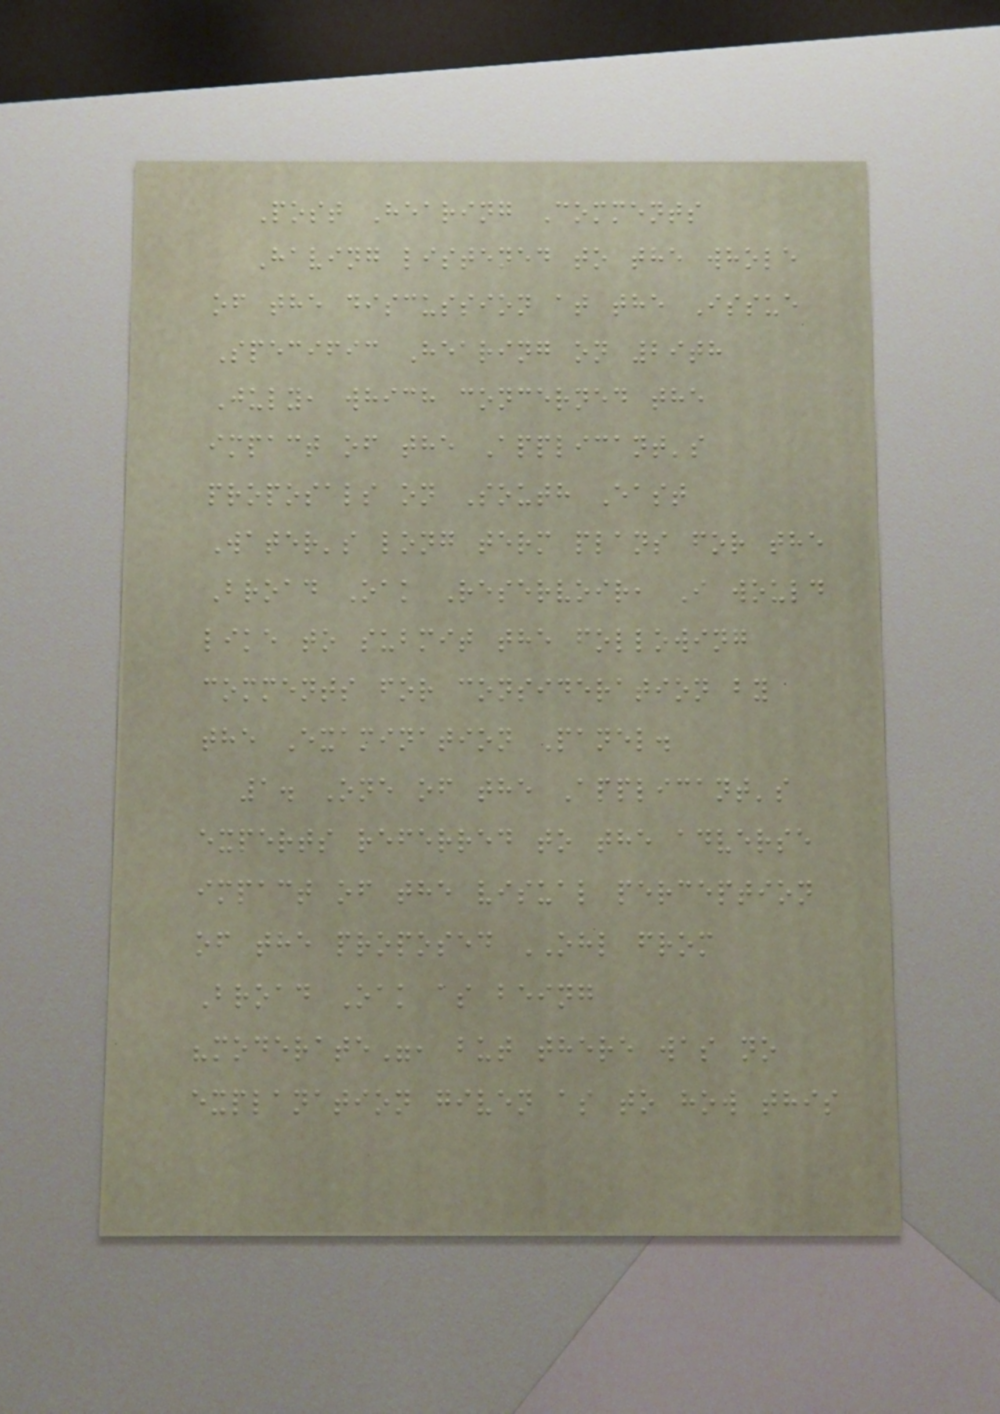Post Hearing Comments
Having listened to the whole
of the discussion at the Issue
Specific Hearing on 29th
July, which concerned the
impact of the Applicant's
proposals on South East
Water's long term plans for the
Broad Oak Reservoir, I would
like to submit the following
comments for consideration by
the Examination Panel.
1. One of the Applicant's
experts referred to the adverse
impact of the visual perception
of the proposed OHL from
Broad Oak as being
"moderate", but there was no
explanation given as to how this
